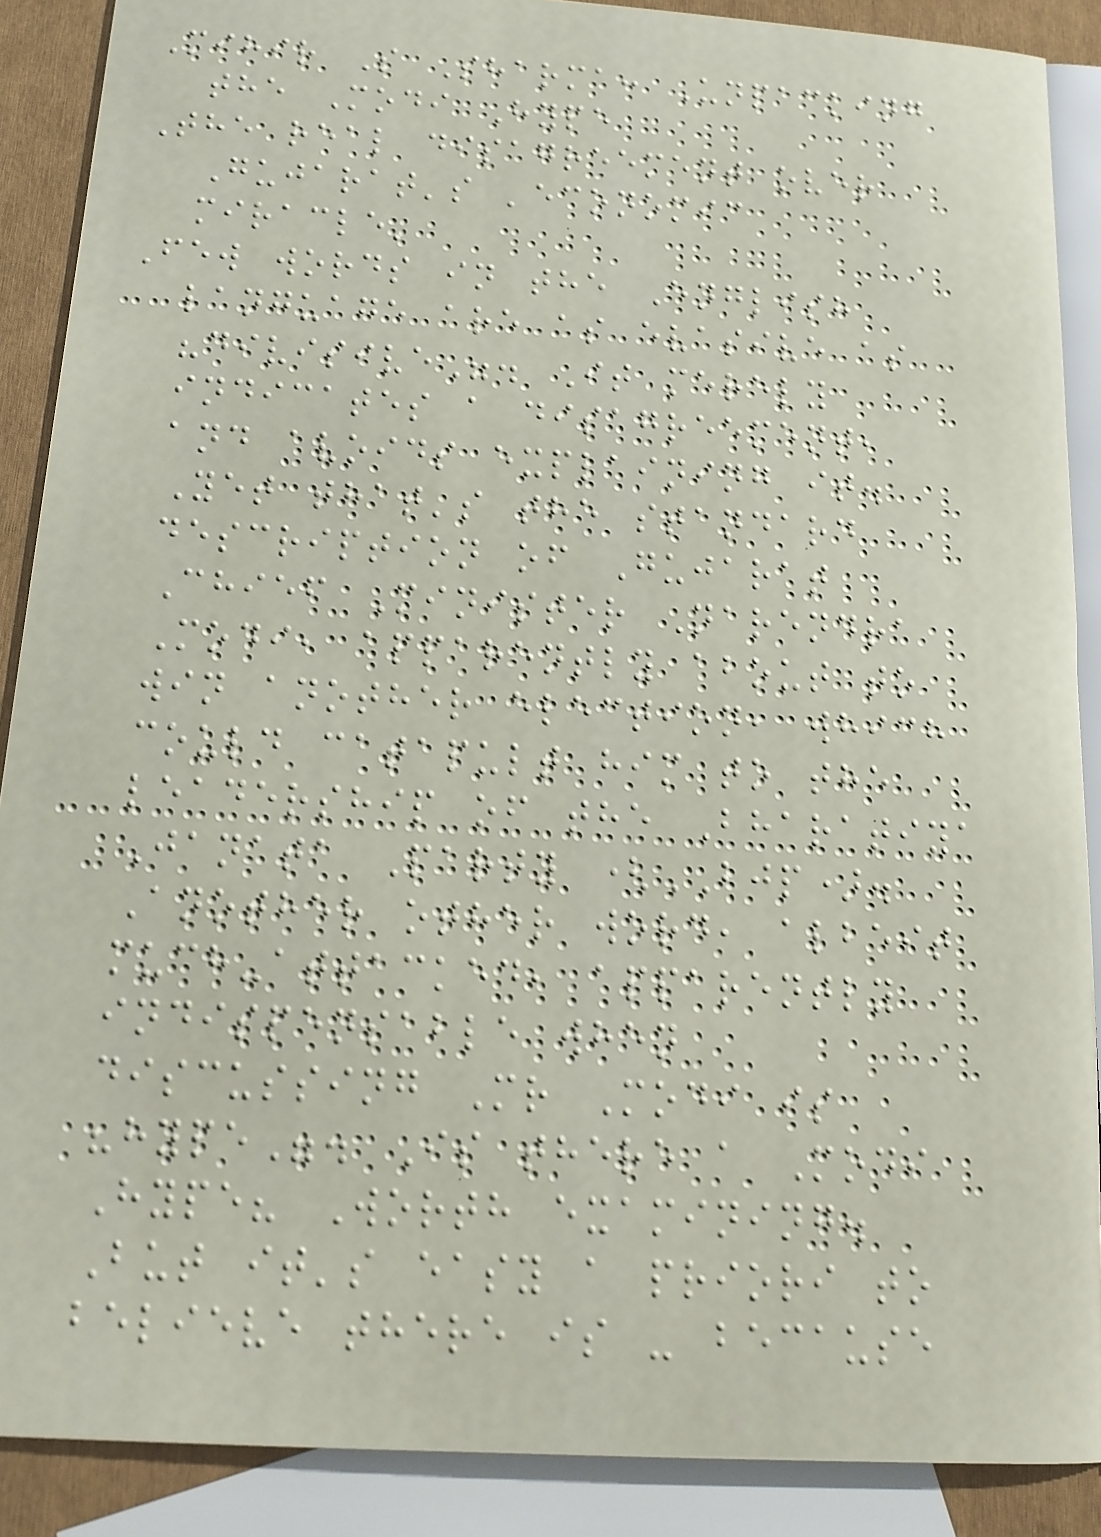Mihir S Sharma: Unpacking
the Modi Hype
The real disagreement over
Gujarat's 'economic
miracle'
Few words in the English
language are as evasive as
"divisive". It merely
indicates a disagreement,
and avoids explaining it.
Yet that's the standard
description of Gujarat
Chief Minister Narendra
Modi, apparently about to
win another election, which
could catapult him to the
leadership of the Bharatiya
Janata Party (BJP).
Another other word, albeit
much-attacked, apparently
indispensable when
discussing Mr Modi is
"hype". Is there a Modi
Hype? Worth examining.
But it's easy a priori to
believe there is - because
